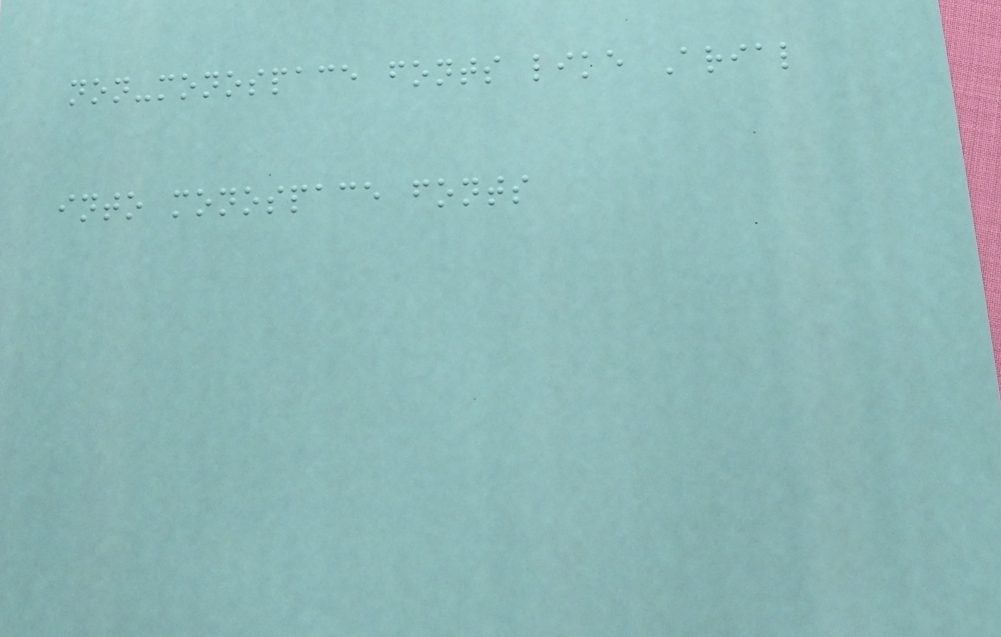non-monospace fonts like Arial
into monospace fonts
